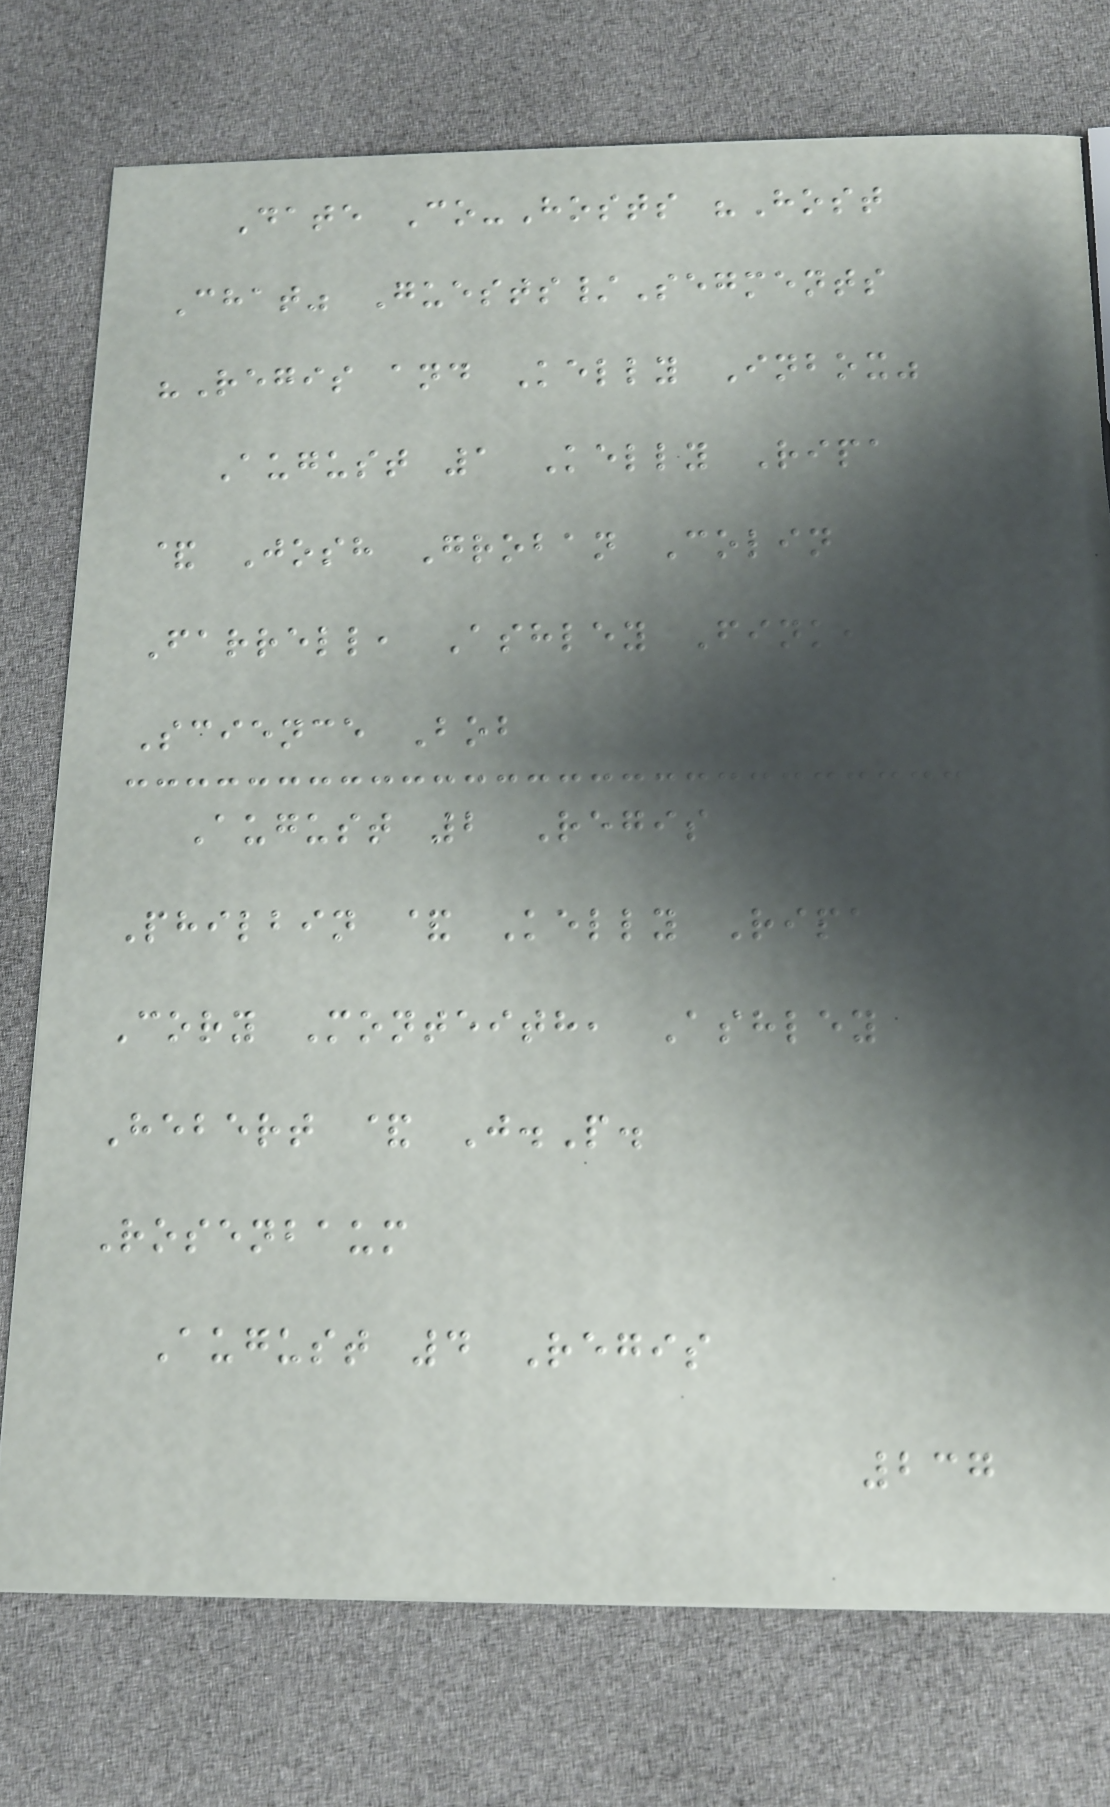Date Co-Hosts "Host
Chat" Guests/Segments
"Regis and Kelly Inbox"
August 1 Kelly Ripa
& Josh Groban Colin
Farrell, Ashley Fink,
Science Bob
August 2 Regis
Philbin & Kelly Ripa
Cory Monteith, Ashley
Hebert & J.P.
Rosenbaum
August 4 Regis
237
